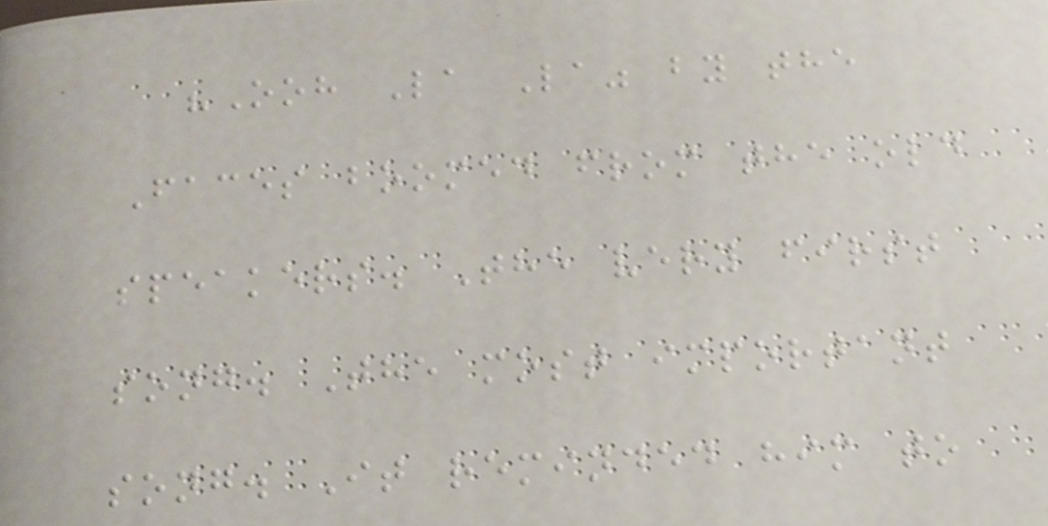"Ooh La La" by the
Faces boomed from the old
speakers. The very first
song. The most important
song. It reminded him to
